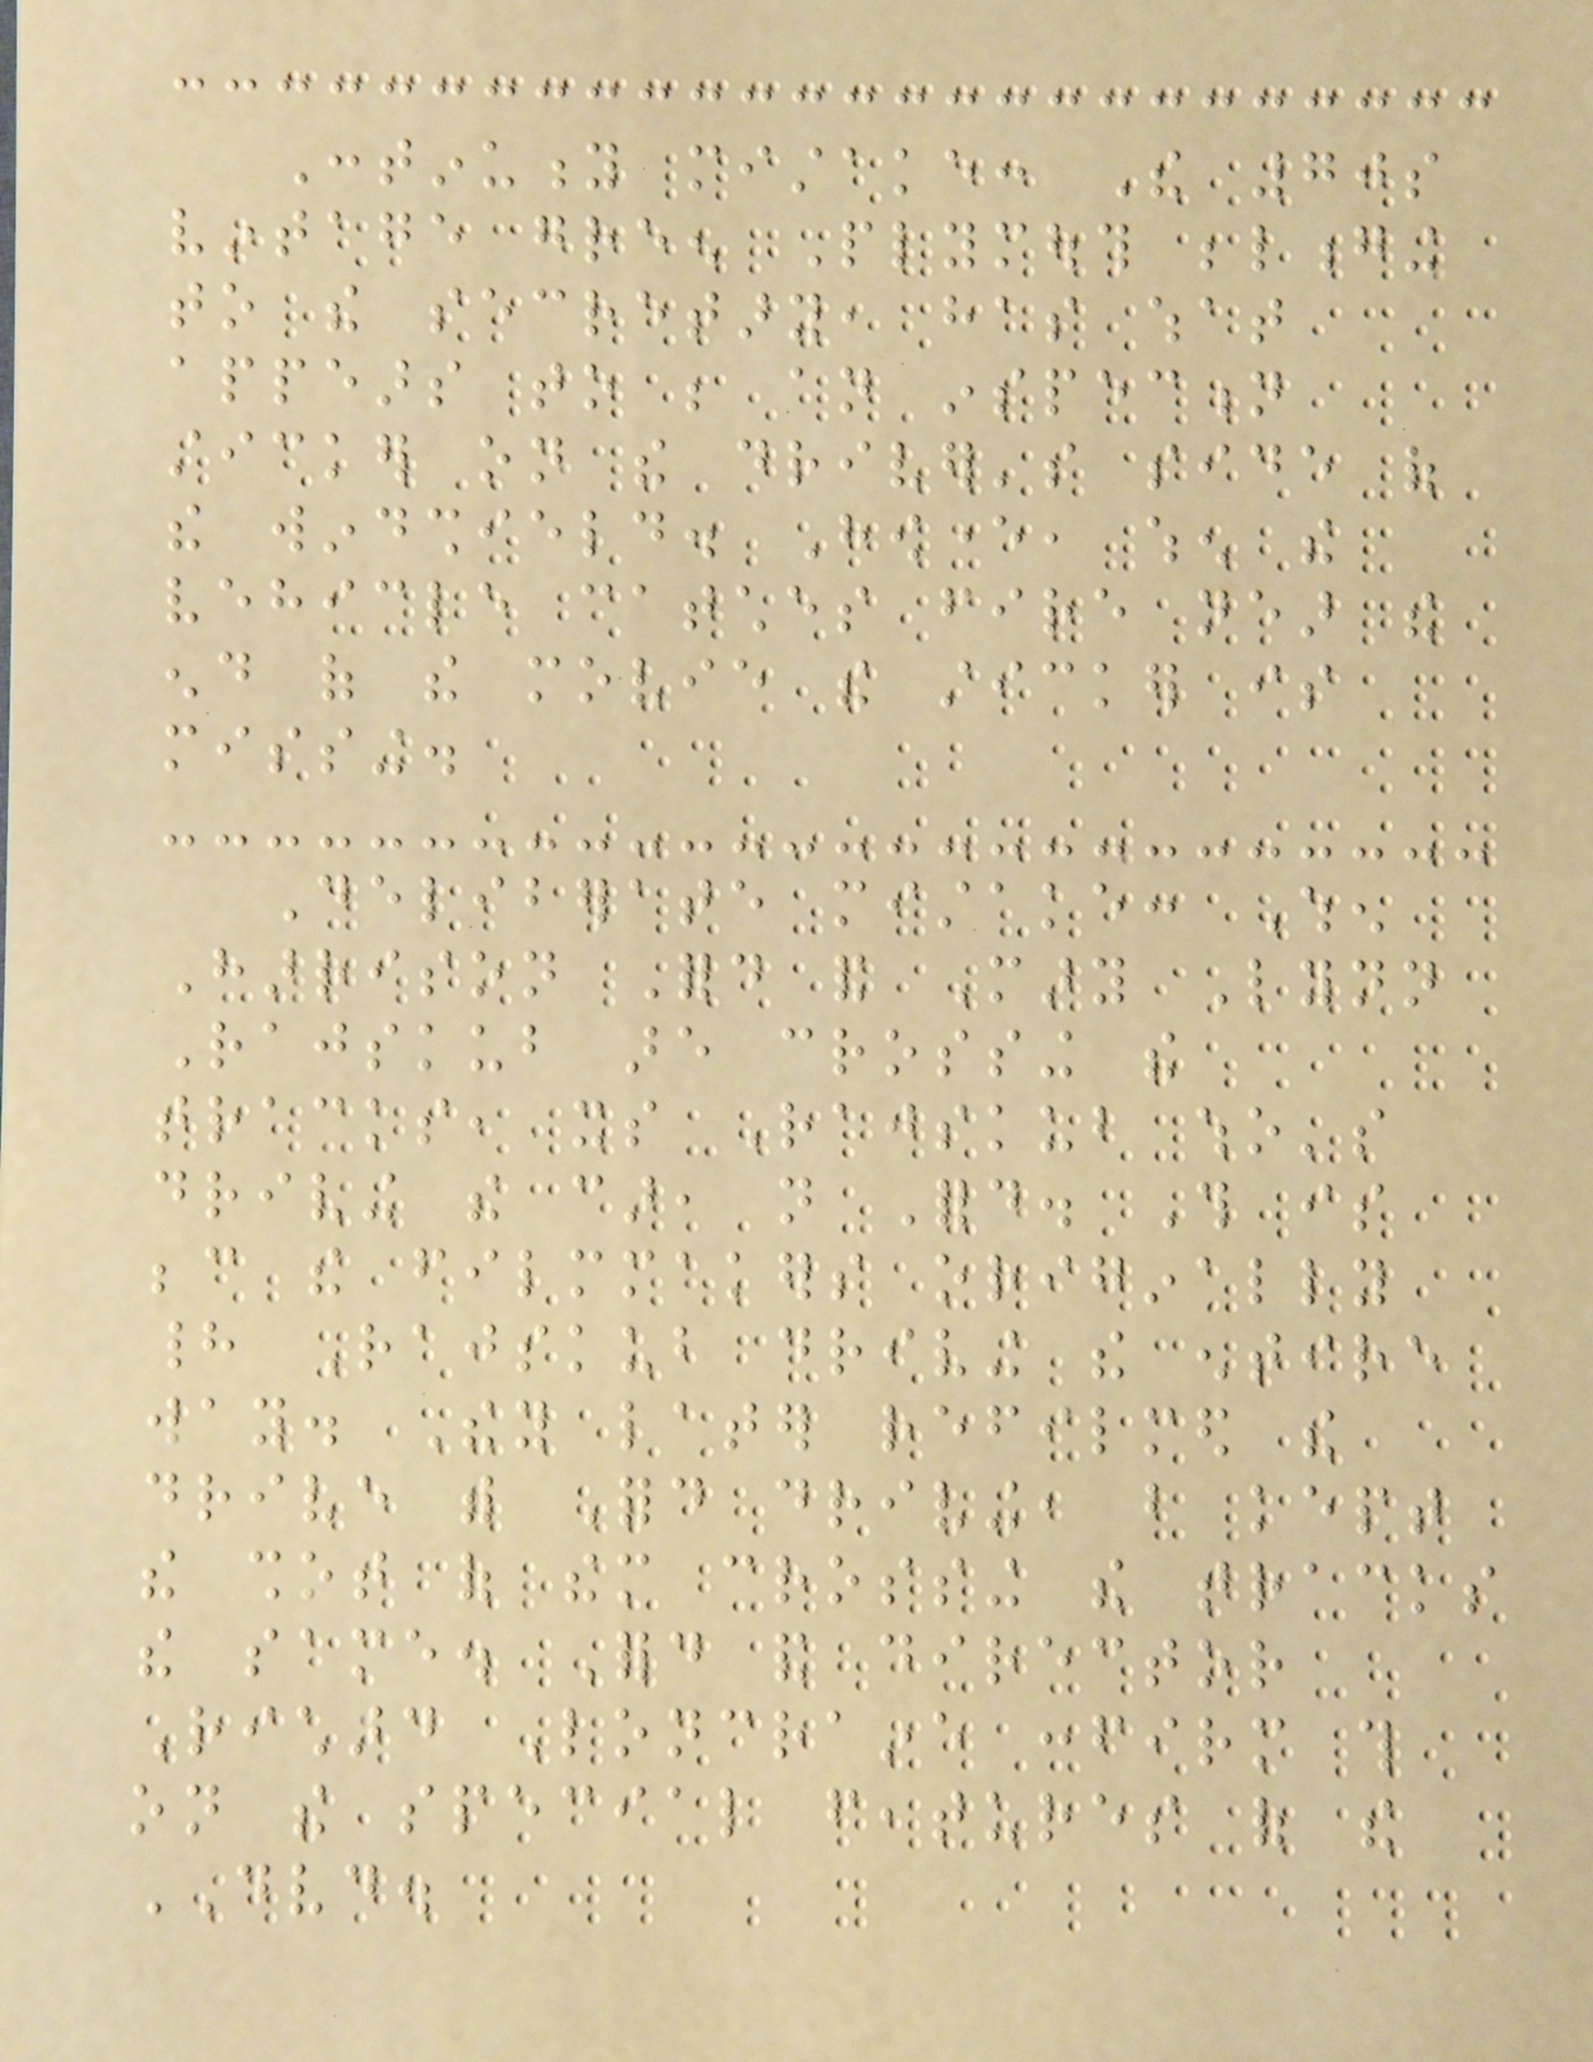Continuity mistake: The 70s
vintage green Plymouth belonging
to the secretary, has what
appears to be an inspection
sticker on the driver's side of
the windshield. However, when the
vehicle catches fire near the
end of the movie the sticker is
missing.
Deliberate mistake: When
Harrison Ford and Mary Lynn
Rajskub are crossing the
tracks, its Rajskub who's
driving the car, not Ford. This is
because the filmmakers originally
had Rajskub driving the entire
way. They later refilmed the
drive with Ford driving, but kept
the shot of them crossing the tracks
the same. Ford and director
Richard Loncraine confirm this
on the special features of the
DVD.
